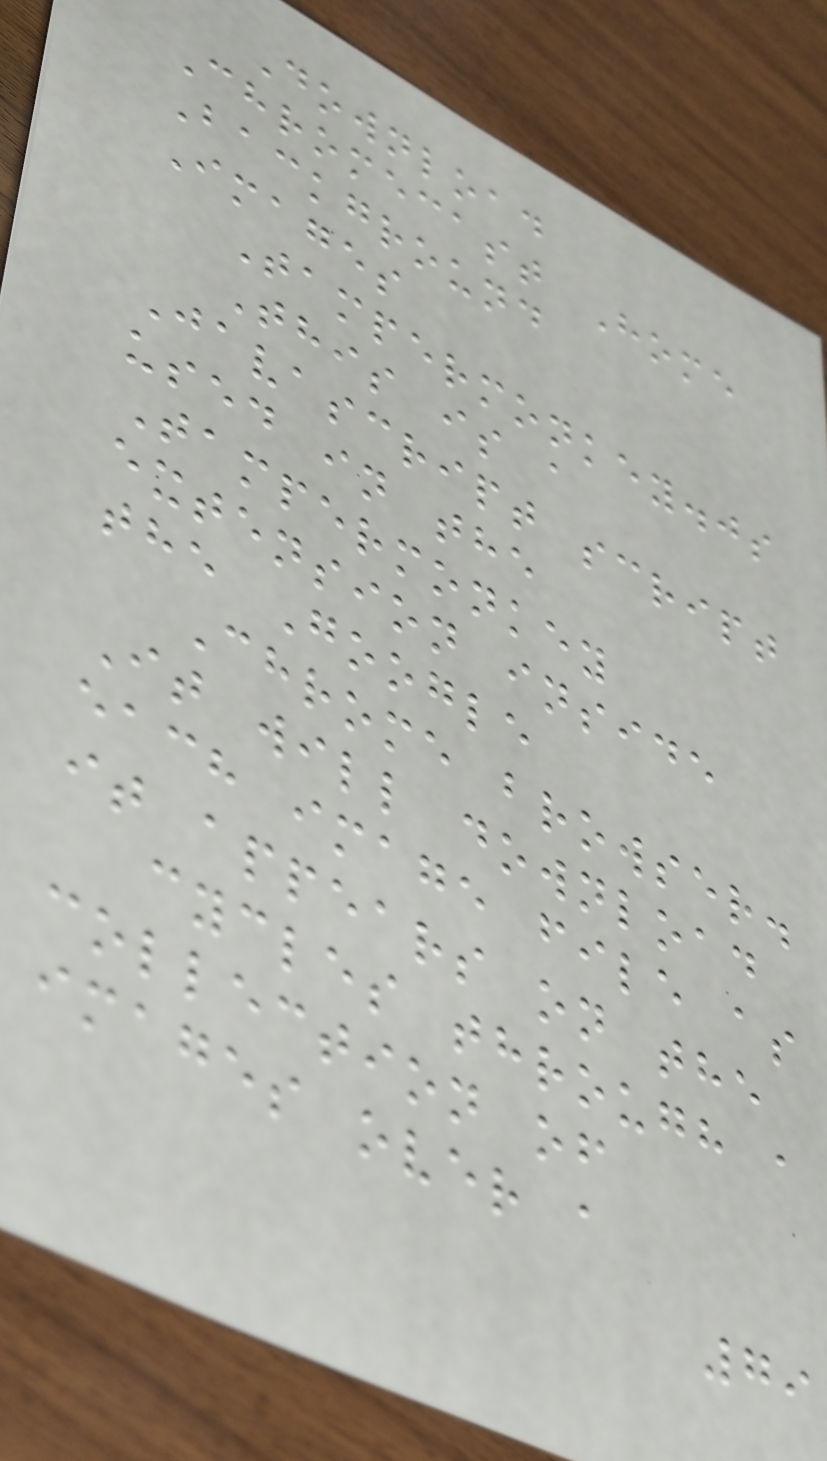Download
Chromecast Home
Background
Images
Tampermonkey.js
This is a
Javascript script
used in the
Tampermonkey
extension inside
the Google
Chrome browser.
It will download
each image file as
it appears on the
cycles through a
collection of
images over a
79
